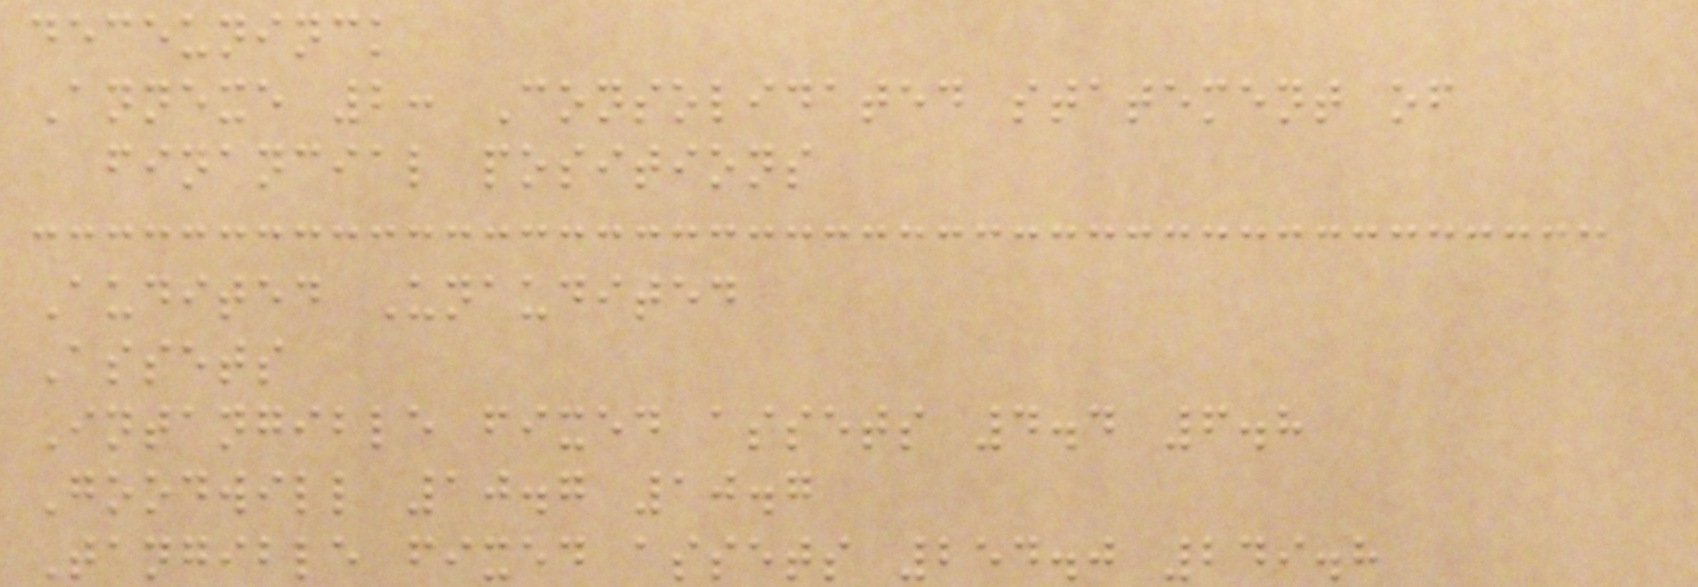deceuninck
Annexe 2: Consolidated statement of
financial positions
Audited Unaudited
Assets
Intangible fixed assets 4.4 6.8
Goodwill 10.7 10.7
Tangible fixed assets 254.0 249.8
